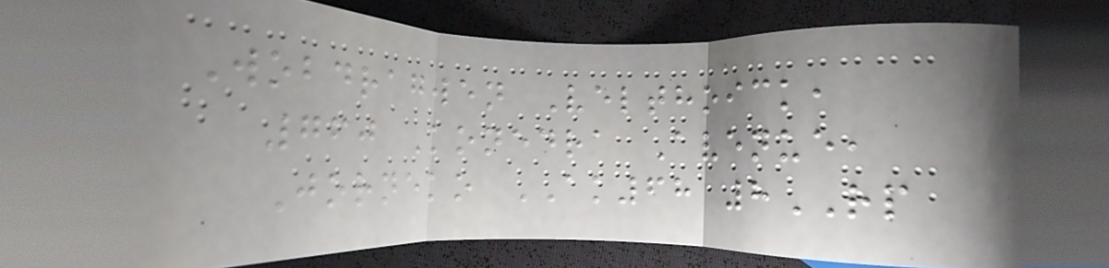Wobdragwen Velthoick,
760 Konedra Avenue,
Jorneko AK68 8RP
